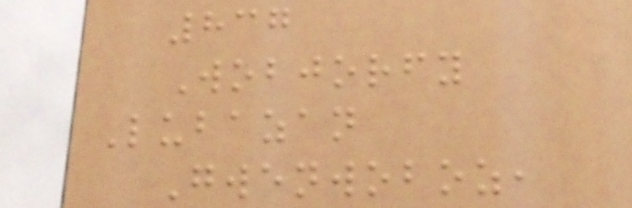837
Wobjorfy
Lubazan
Gwenwoboz,
